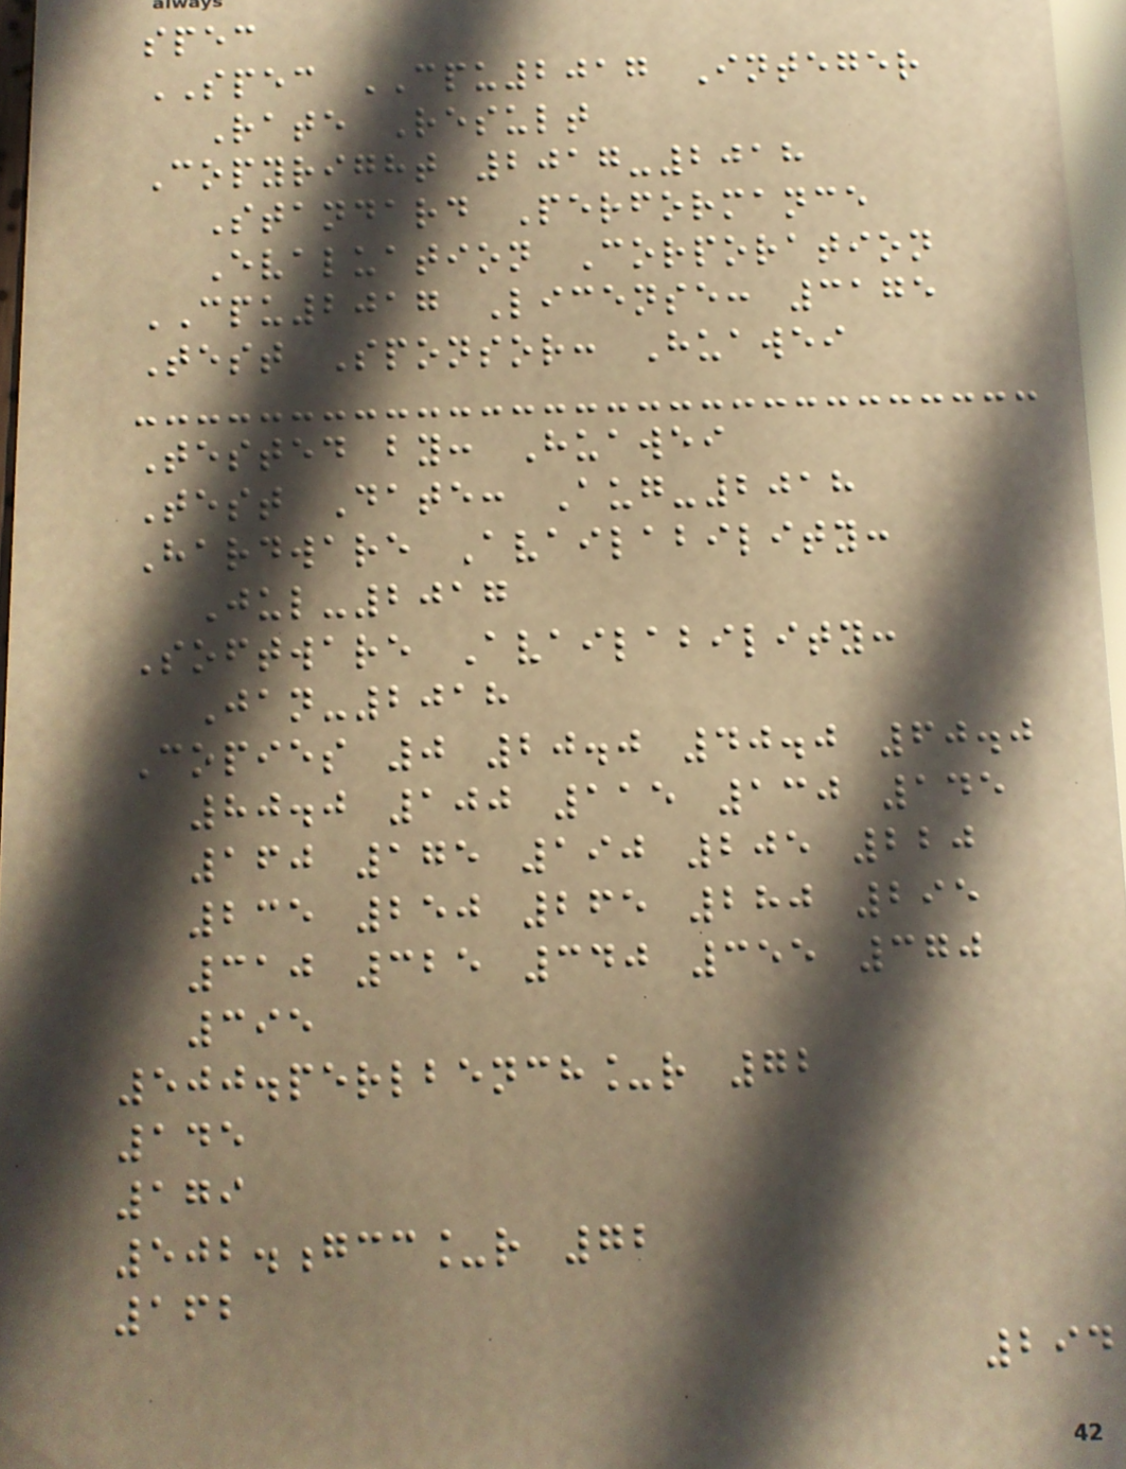spec
SPEC CPU2017 Integer
Rate Result
Copyright 2017-2018
Standard Performance
Evaluation Corporation
CPU2017 License: 3175
Test Sponsor: Huawei
Tested by: Huawei
Test Date: Aug-2018
Hardware Availability:
Jul-2017
Software Availability:
Jan-2018
Copies 0 20.0 40.0 60.0
80.0 100 115 130 145
160 175 190 205 220
235 250 265 280 295
310 325 340 355 370
395
500.perlbench_r 72
145
179
502.gcc_r 72
162
294
